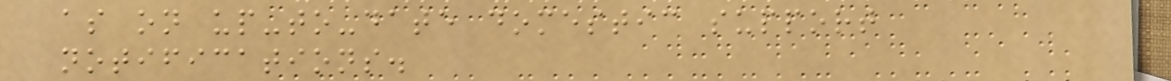as on up-to-date domestic support
notifications.
